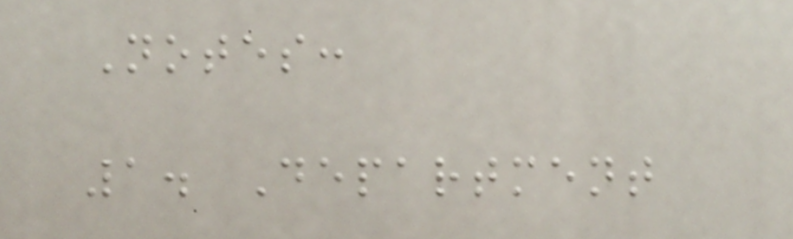Notes:
1. Department
